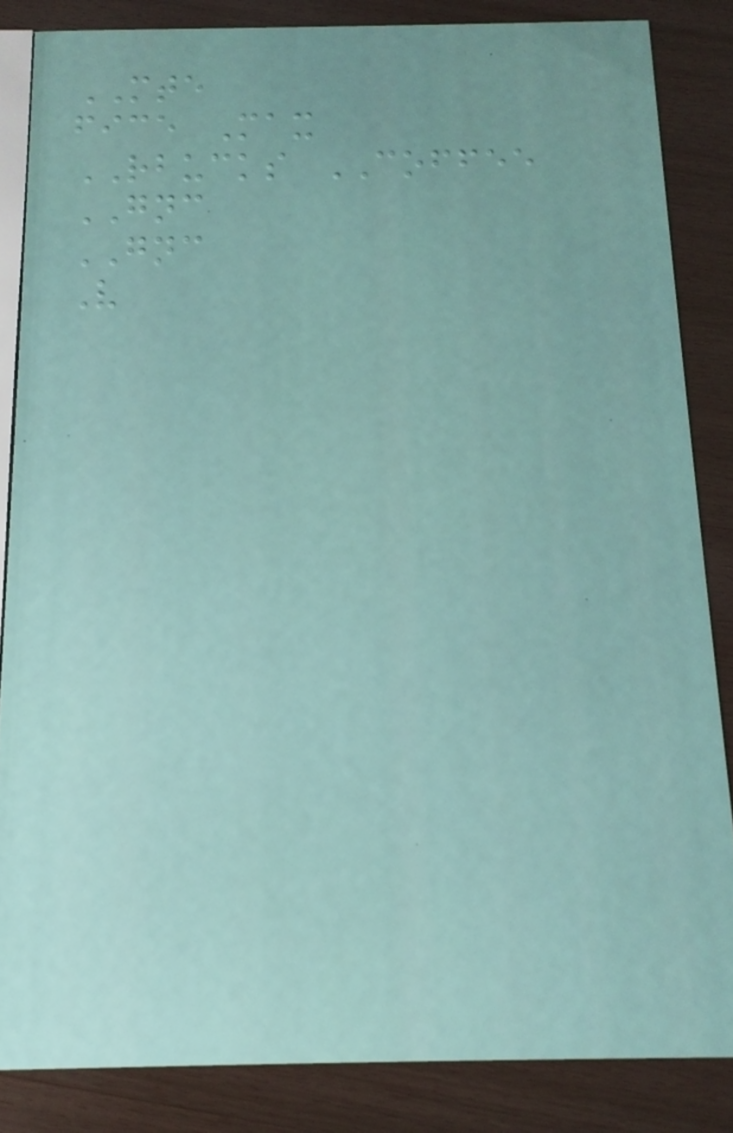MTE
fice Max
RBUCKS COFFEE
GNC
GNC
V
